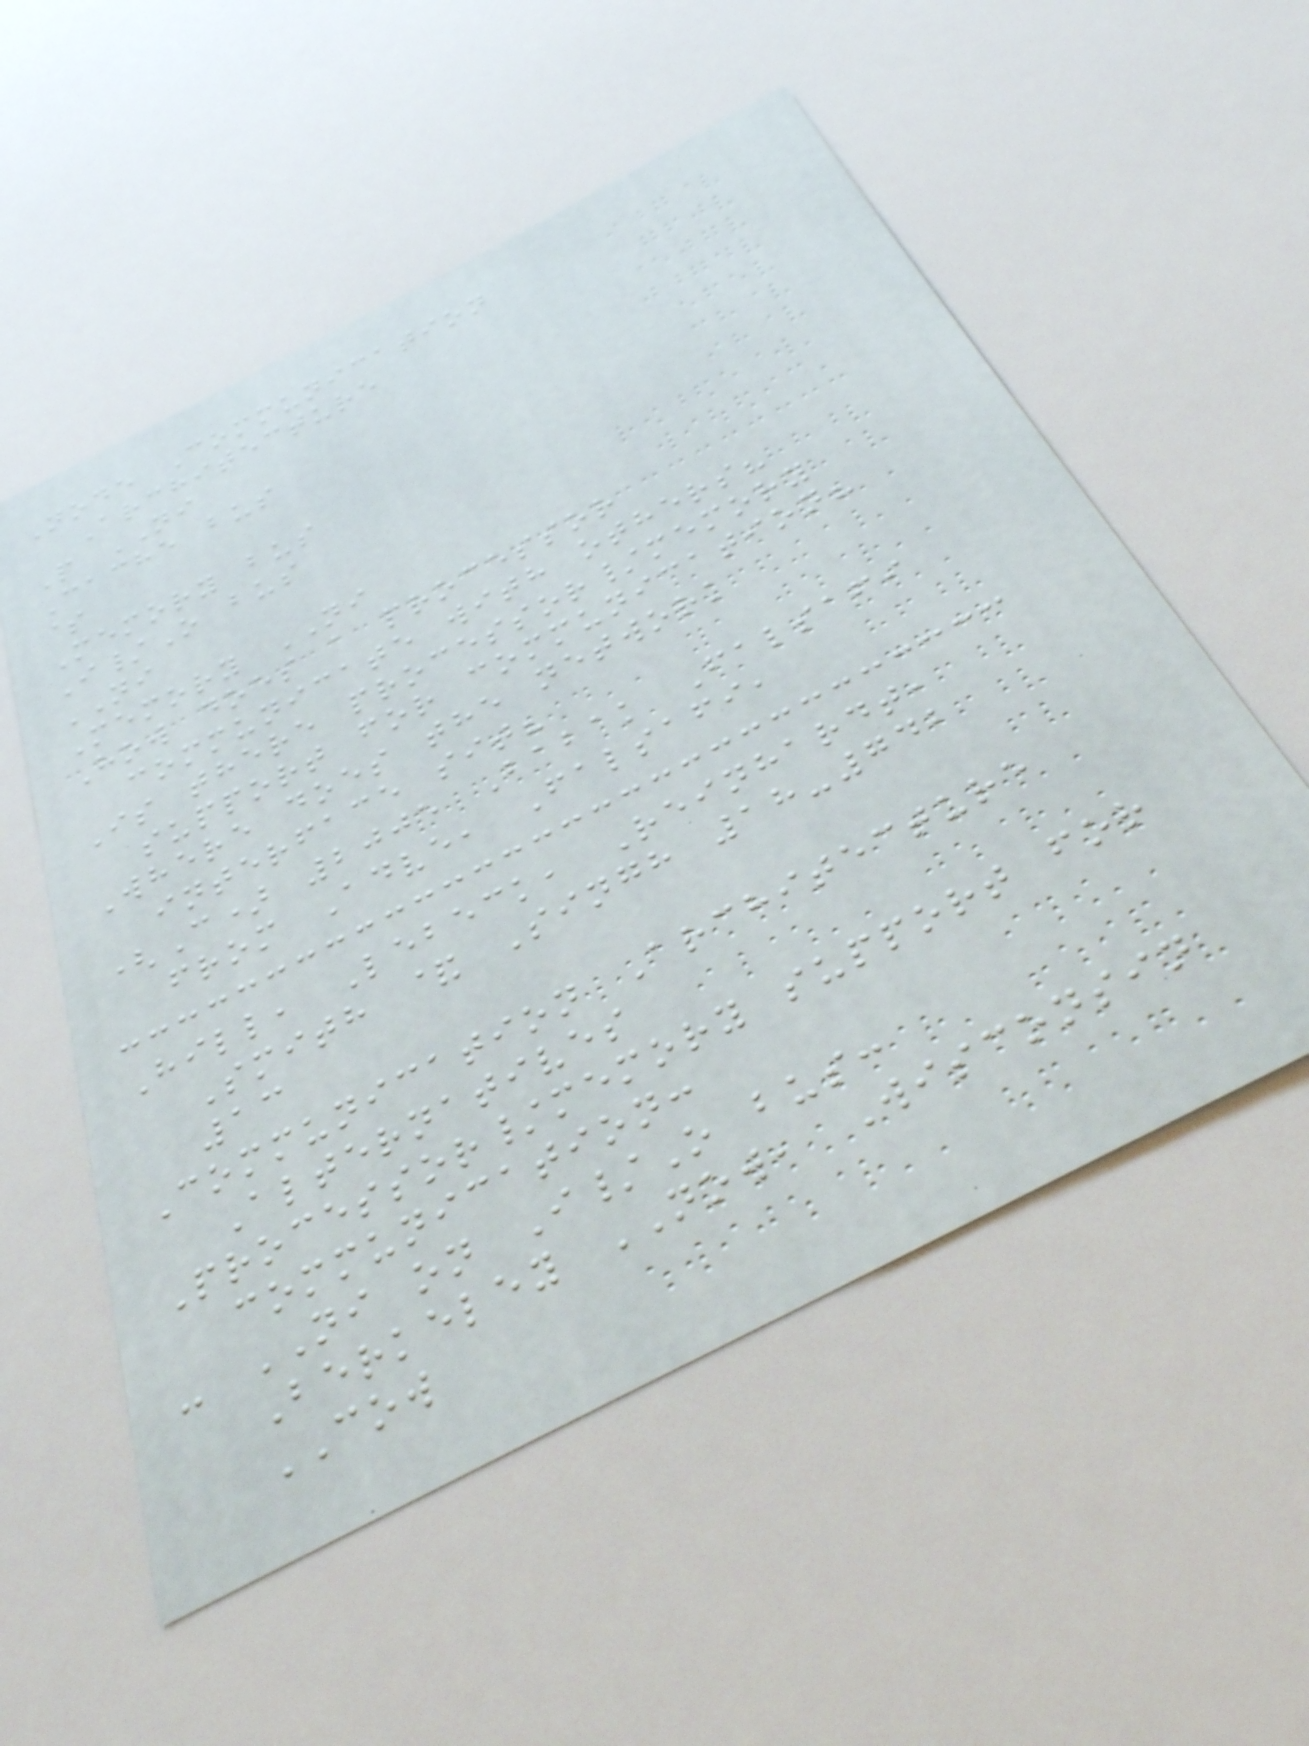Node Communication
Architecture
P NI
Cache bus
$
Memory bus
I/O bus
NI
Memory NI
How does a processor
communicate with others?
Is there processor/memory
support for communication?
Where does the network
interface sit?
(C) 2005 Babak Falsafi
from Adve, Falsafi,
Hill, Lebeck, Reinhardt,
Smith & Singh 18-742
13
Communication Architecture
Alternatives
Processor/memory support for
communication:
- NI on I/O bus:
Berkeley NOW, Wisconsin
COW
